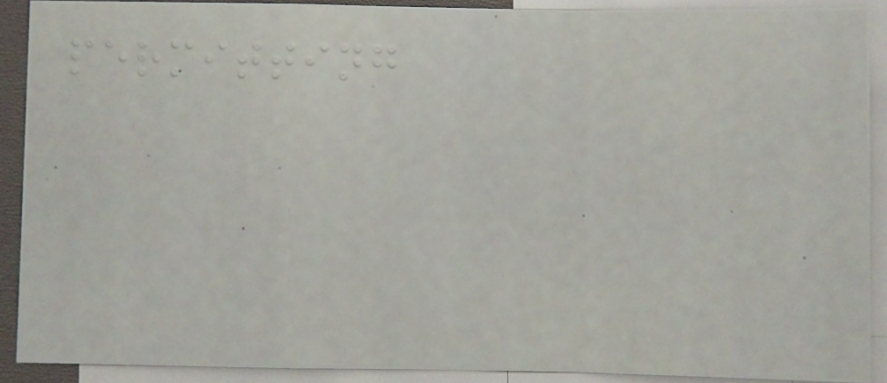permitting
